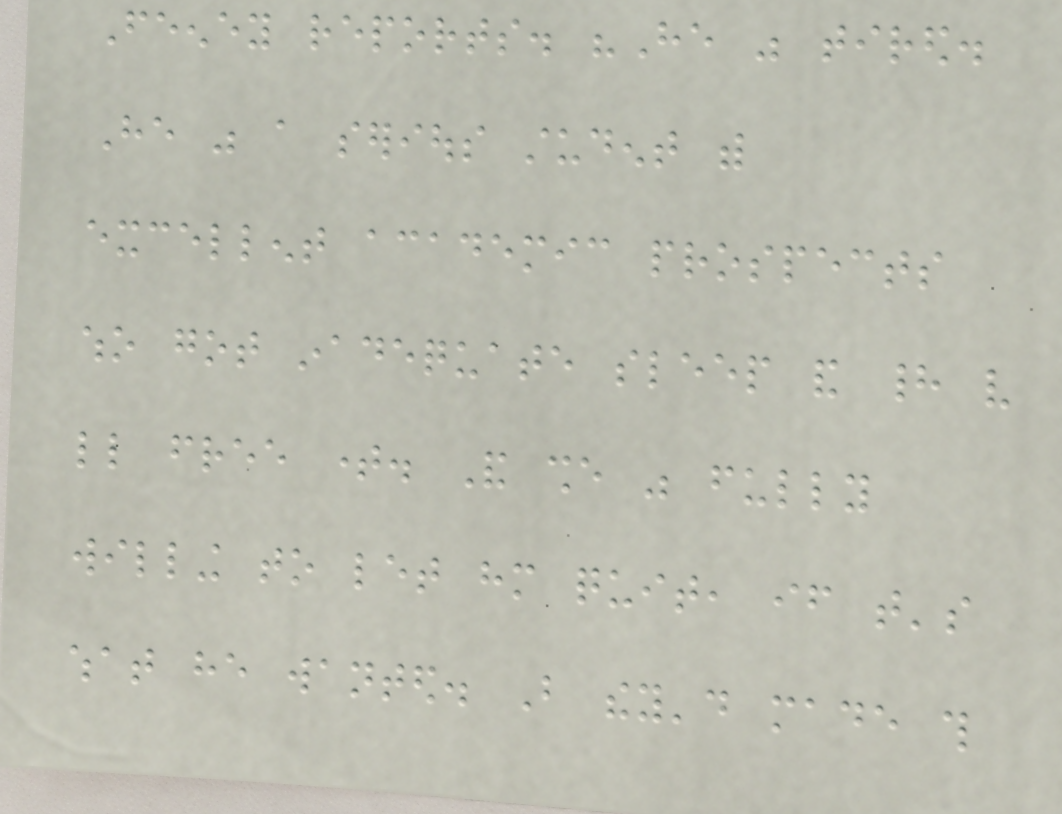Feeney reports. "He was tired.
He was a serious student with
excellent academic prospects
who got inadequate sleep and had very
little free time. And she was fully
willing to let him quit, if that's
what he wanted. But they'd made this
